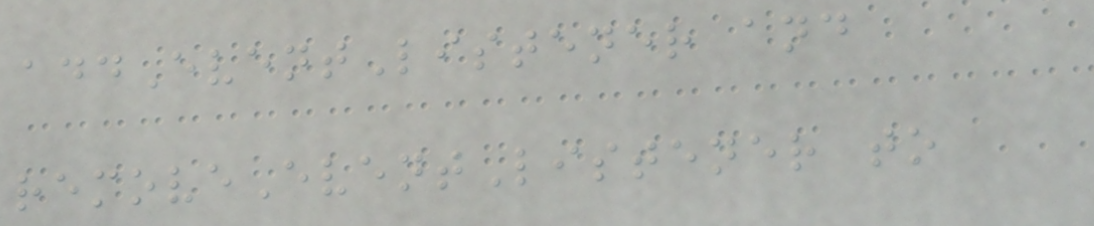addEventListener and
removeEventListener to
